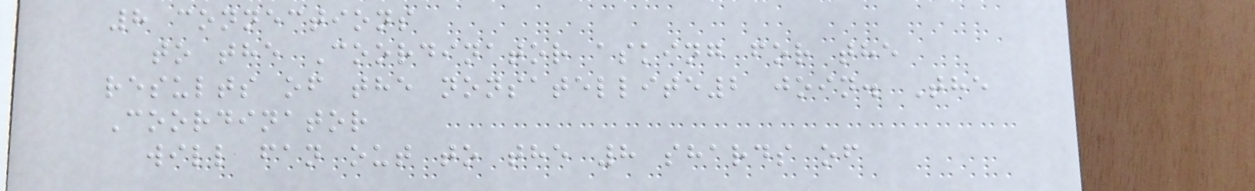8 connections
to the Coordinator asking for the
results of the nonsatellite2 join. The
Coordinator
will fan out to the 8 shards of
